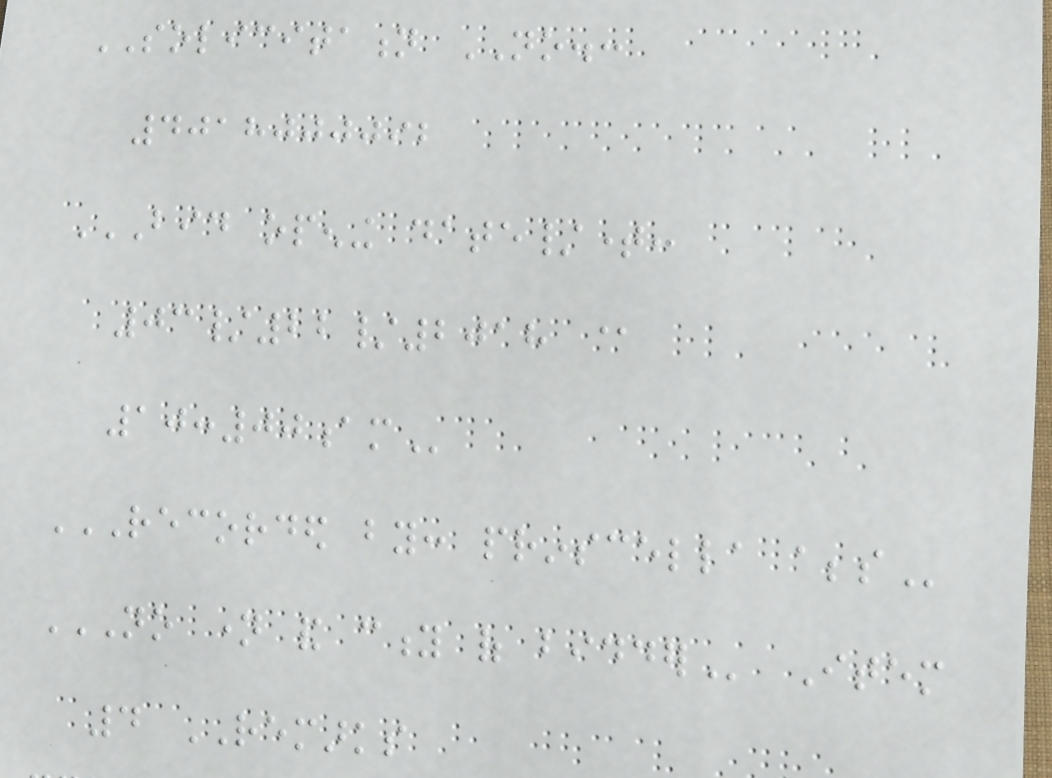SOLICITATION NO.:
4018000092
BID OPENING DATE/TIME:
03/22/2018 @
10:00AM
RECORDED BY: PRINSCELLA ABBS
NO NAME AND CITY OF BIDDER Item
4 REMARKS
